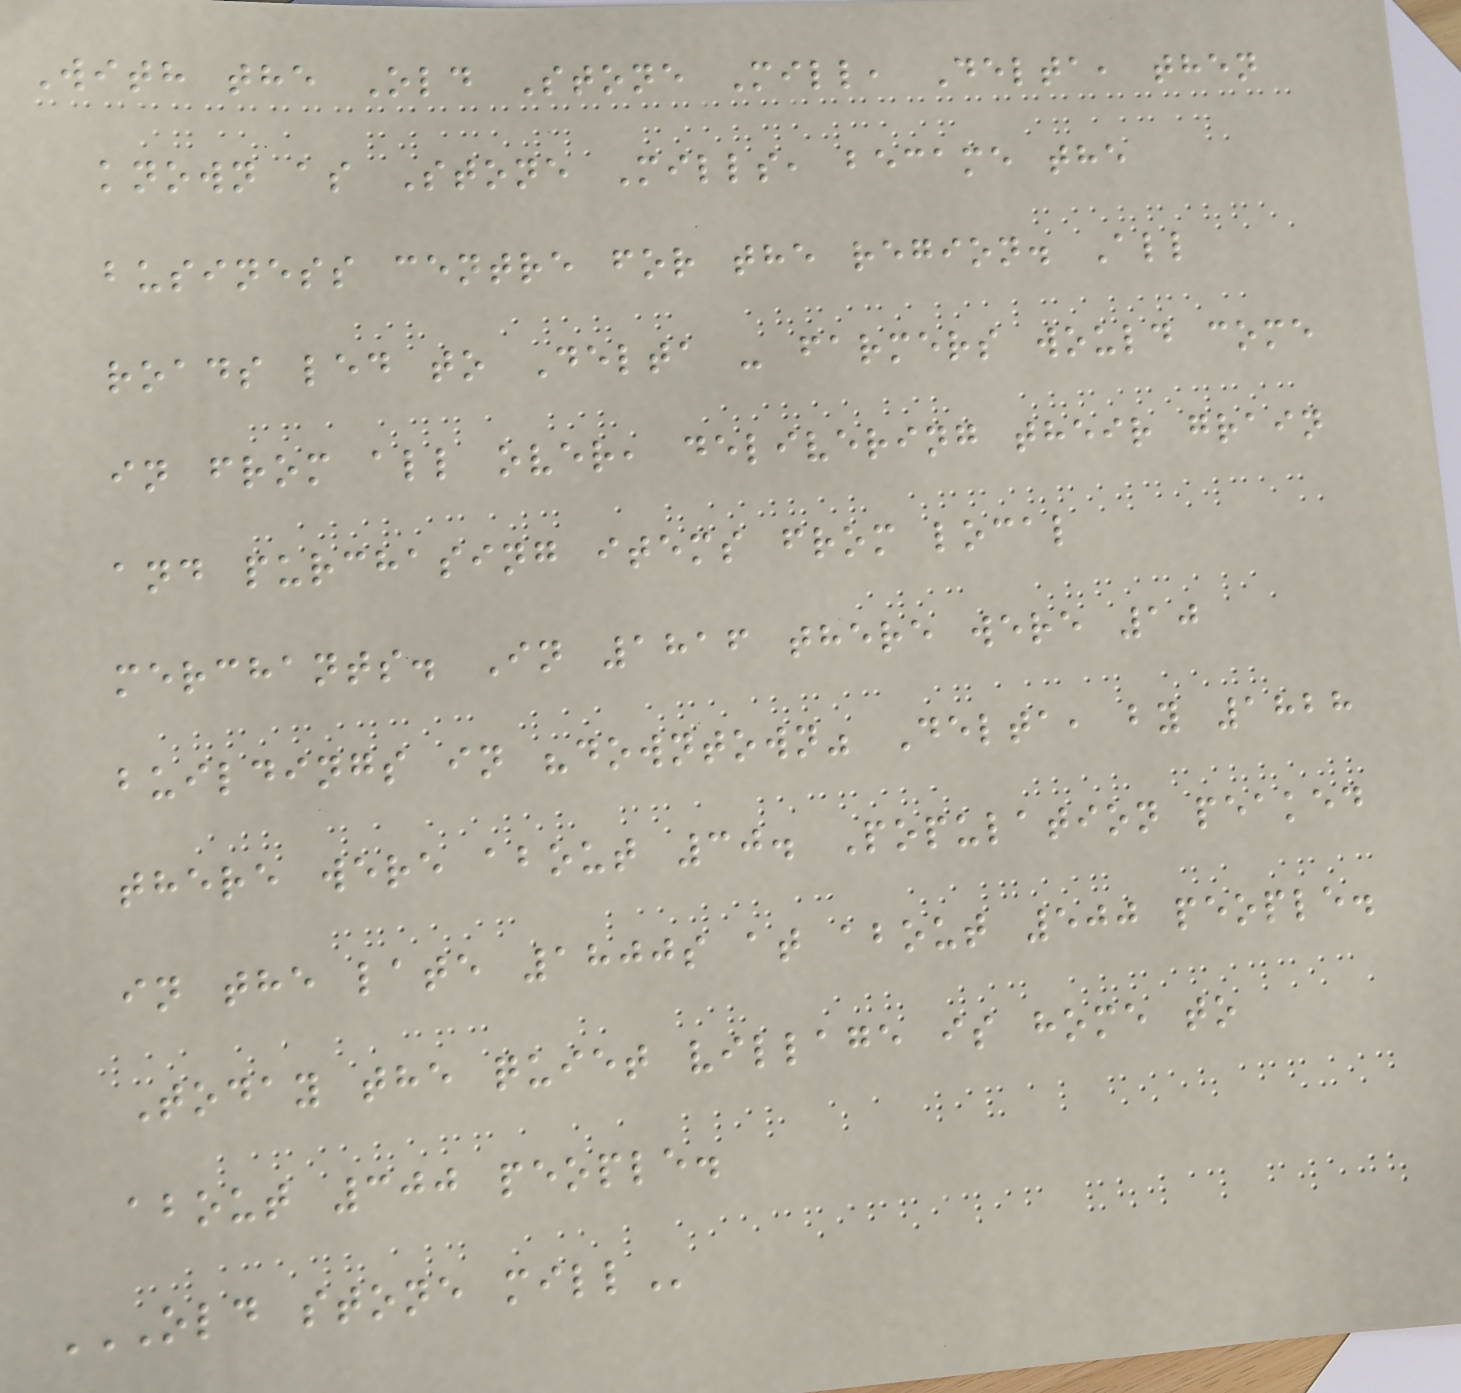With the Old Stone Mill, Delta, then
known as Stone Mills, became the
business centre for the region. All
roads led to Delta - farmers would come
in from all over, delivering their grain
and purchasing items from local
merchants. In 1816 there were 10
buildings in "downtown" Delta, by 1828
there were about 30. Population peaked
in the late 1800s at about 500 people.
Today the quiet village is home to
about 300 people.
OLD STONE MILL
